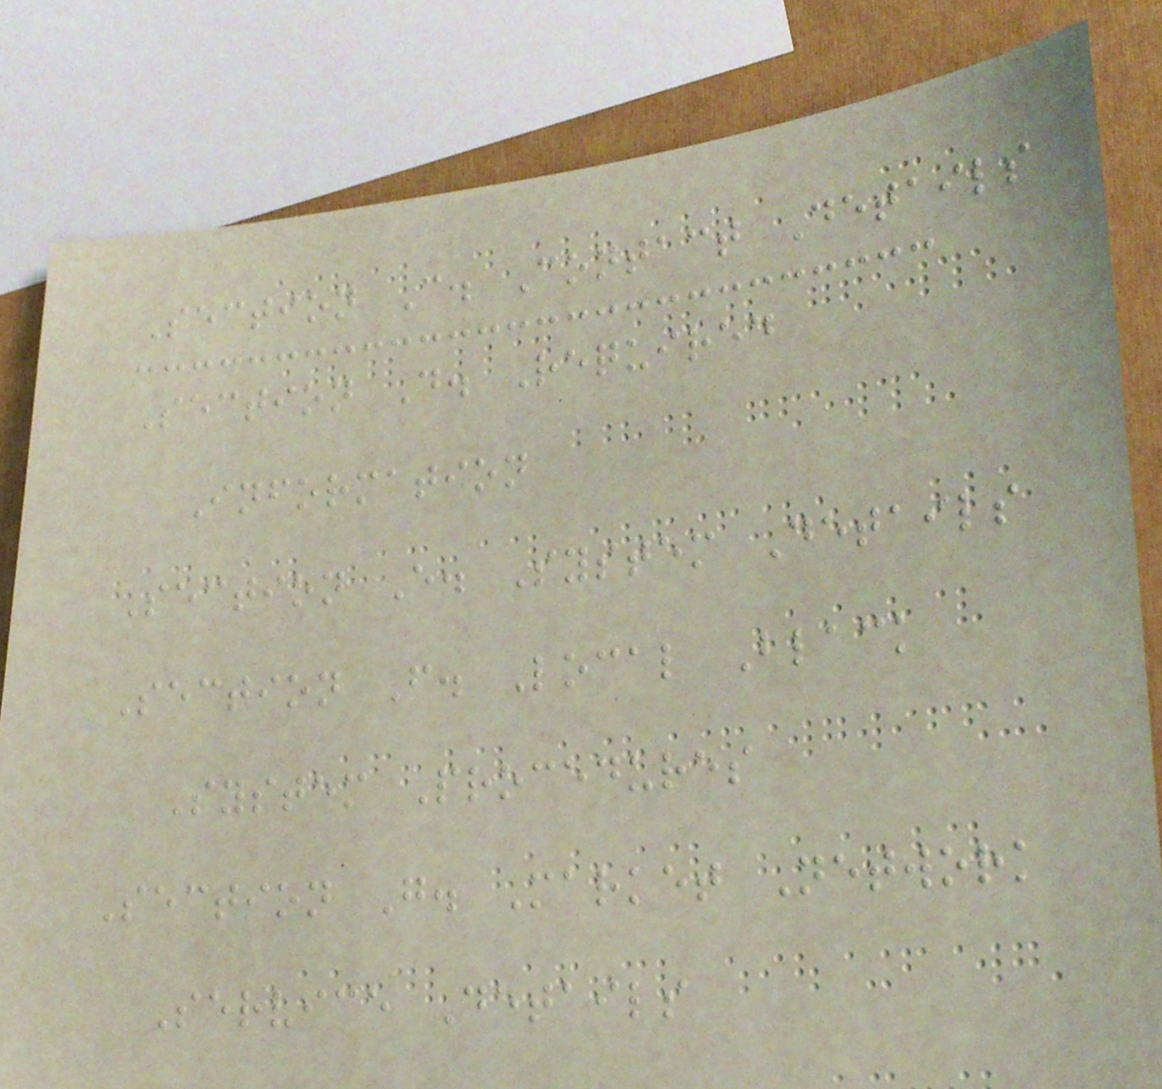Section C. Contact Details
Section D. Required
Information
Section E. System Details
Section F. Local Black
System Procedures
Section G. Market Network
Service Details
